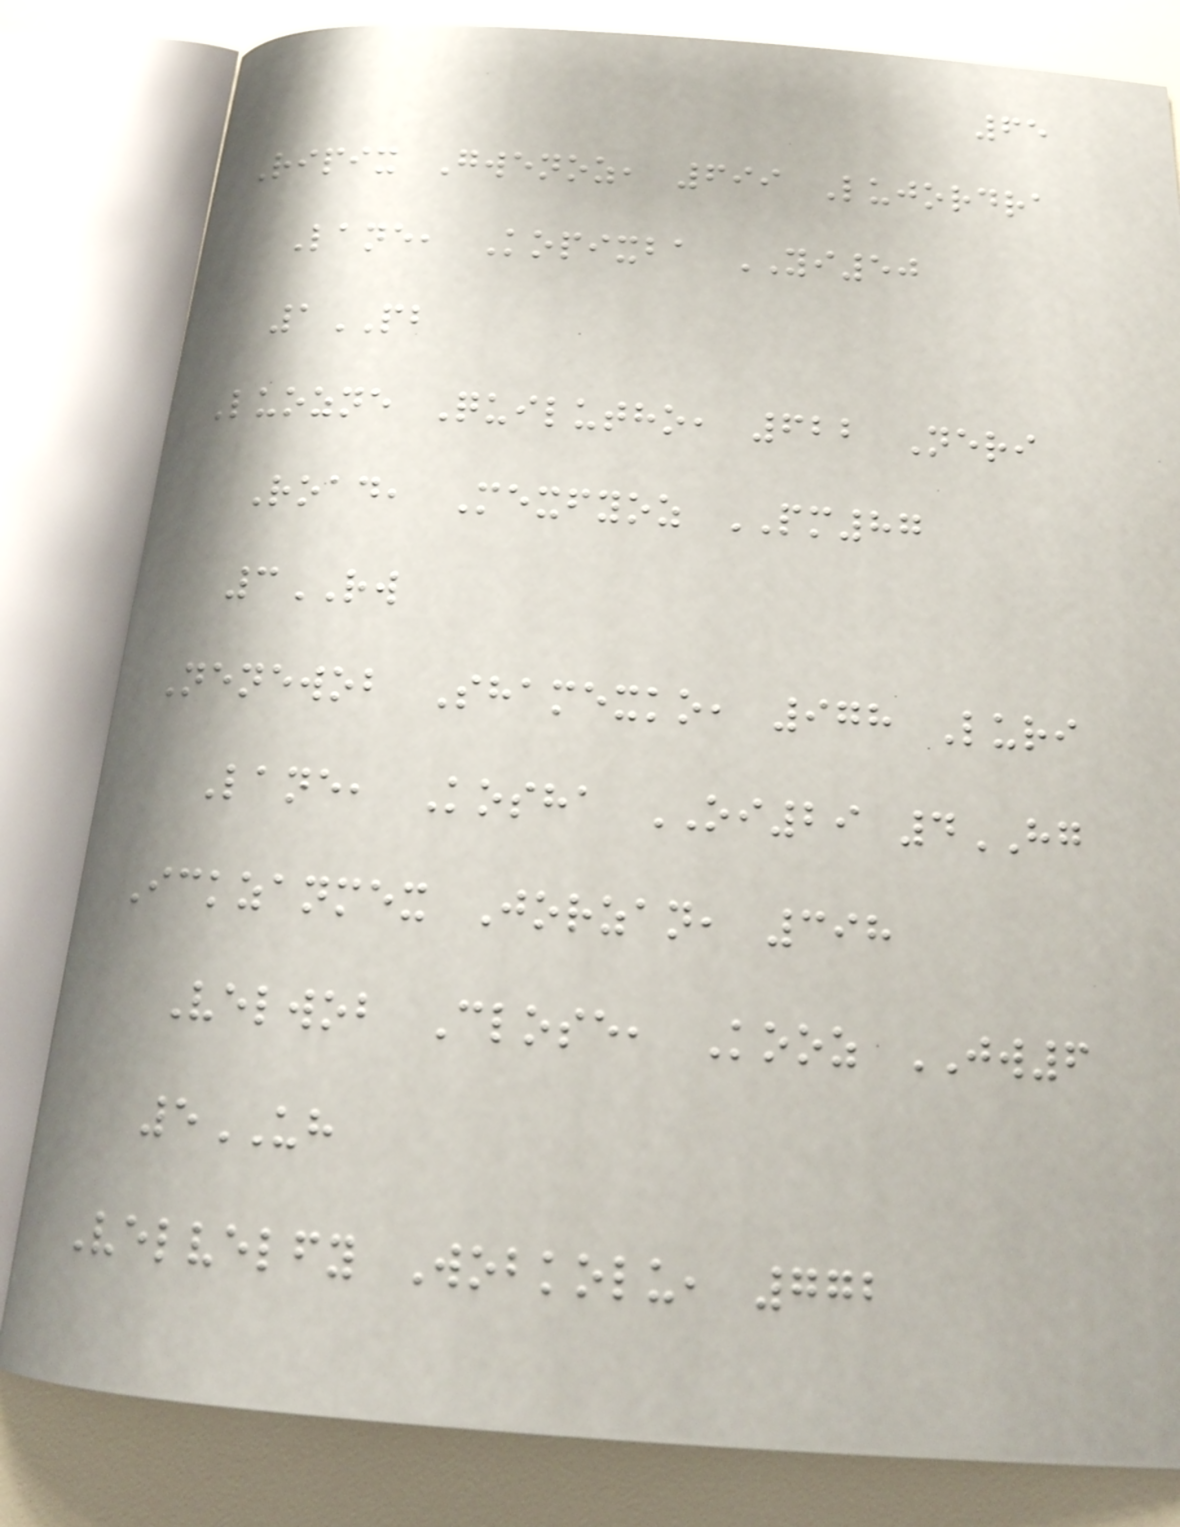65
Ripix Gwenoz, 699 Lujordra
Lane, Kopixba YI50
1PB
Luozne Quilutho, 622 Neri
Road, Mexfyoz PM87
3RW
Nenewob Shamexko, 978 Luri
Lane, Kosha OI29 4HG
Ickzanmex Jorzan, 398
Velwob Close, Kooz JW6
5UH
Velvelfy Wobkolu, 772
